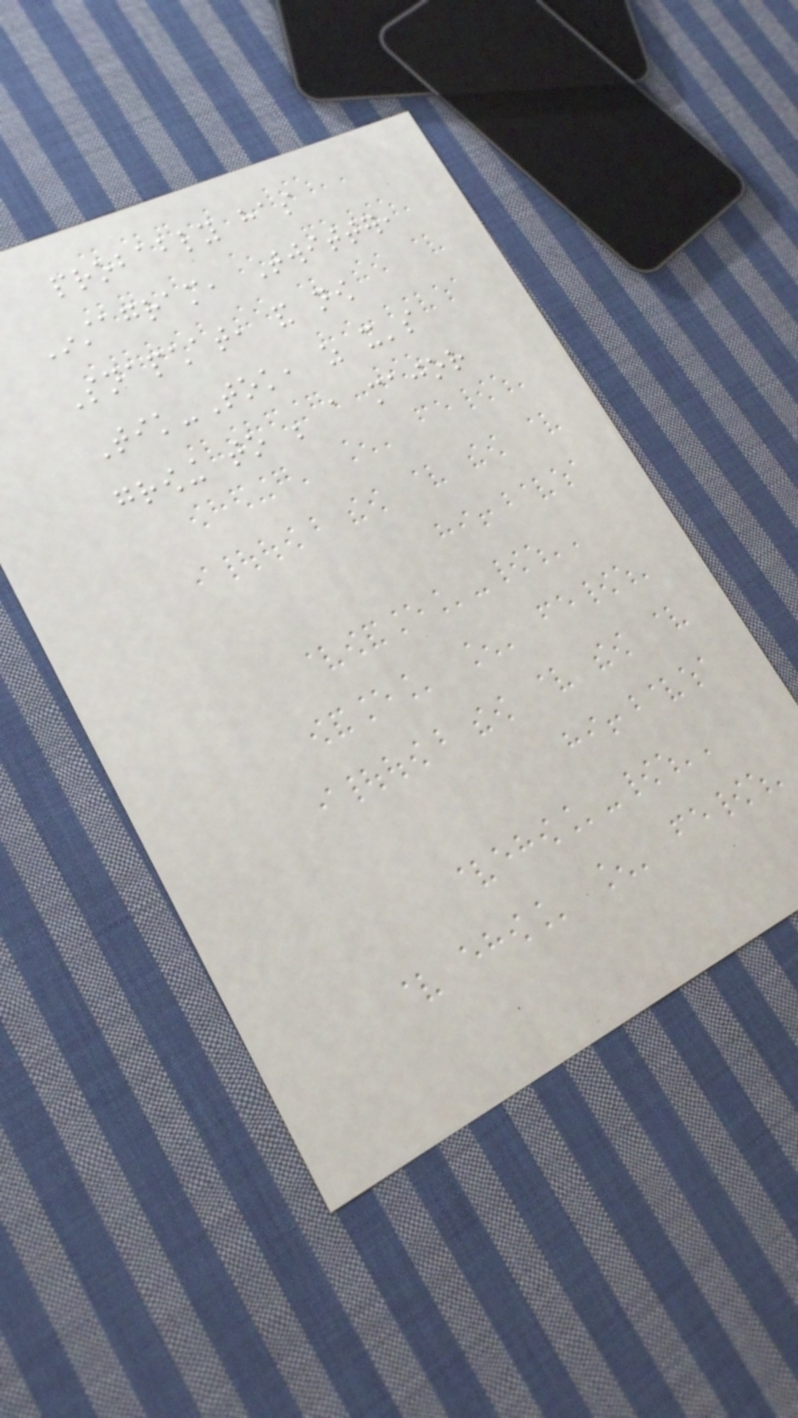probably has
Instagram, Twitter,
Snapchat, and now
Tik-Tok, as it's
growing to be a major
